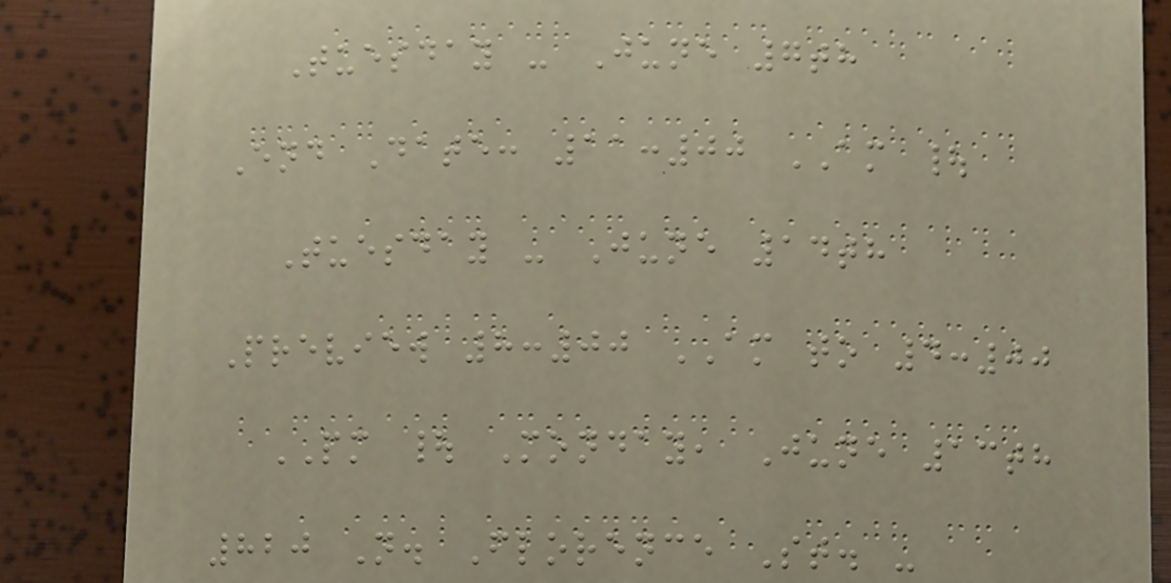Tuesday - June 7th
End Date: 11:00 AM |
Tuesday - June 14th
Preview 8:00 AM to 4:00
PM | Monday, June 13th
820 N. Florence St. -
